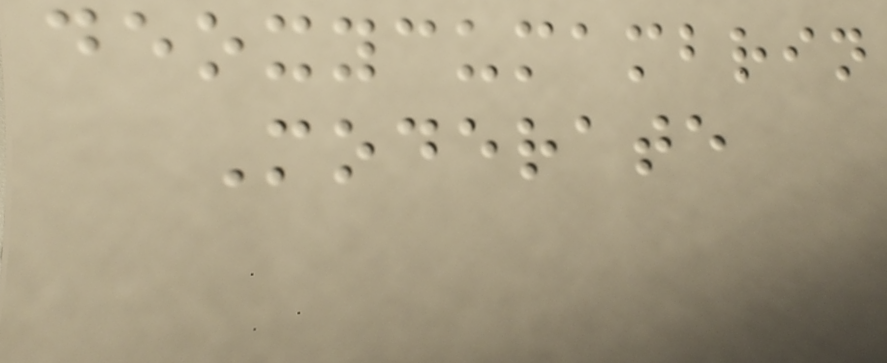deoxycumambrin
Moderate
